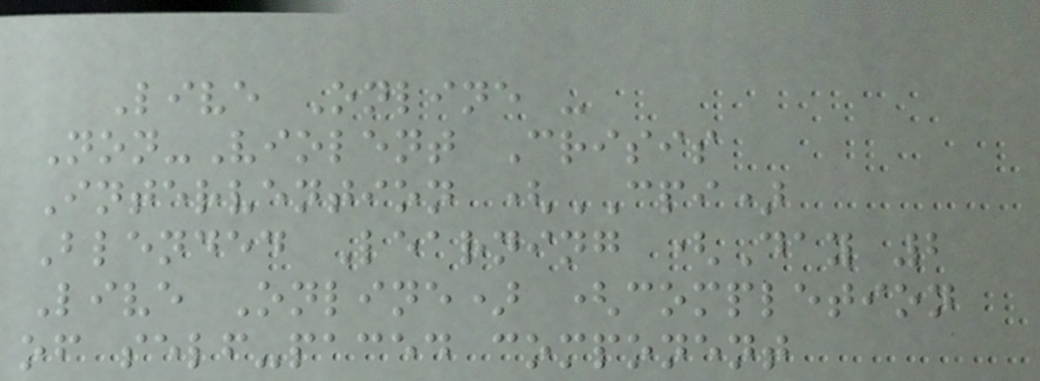Live Online -
Non-Violent Crisis
Intervention (CPI)
Blended Learning (Day 2
Live Online) (completion
of self-paced component
